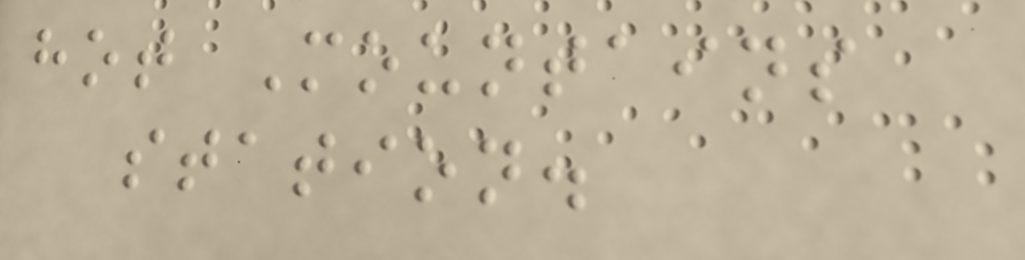hot Mountains
station.
